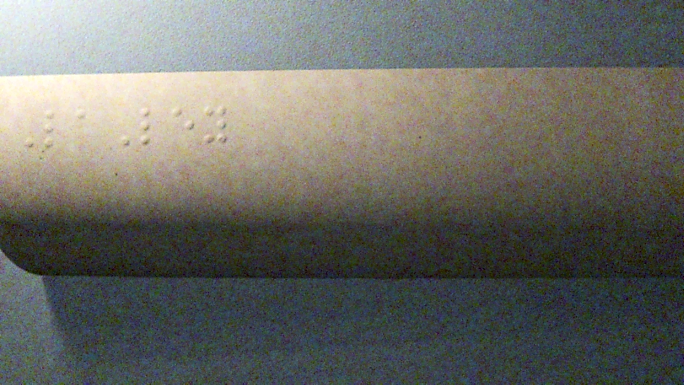LaLey
